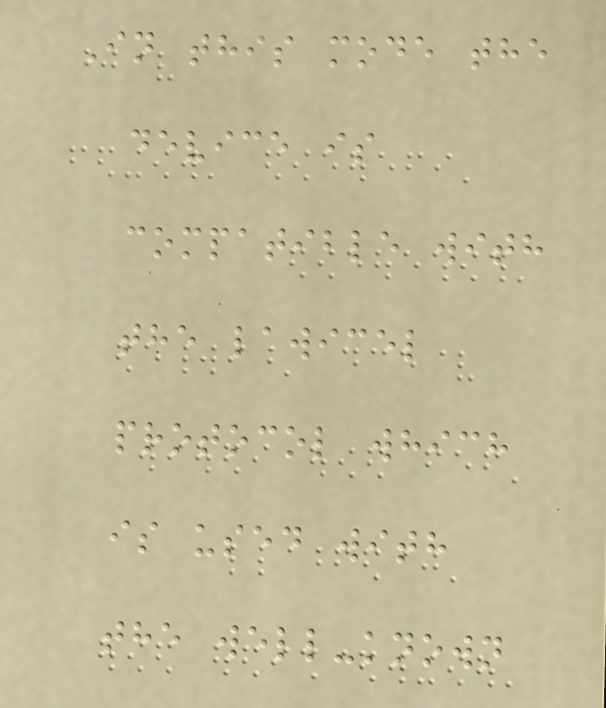In this mode the
device is
compatible with
the lawicel
protocol which
is used with
the well-known
